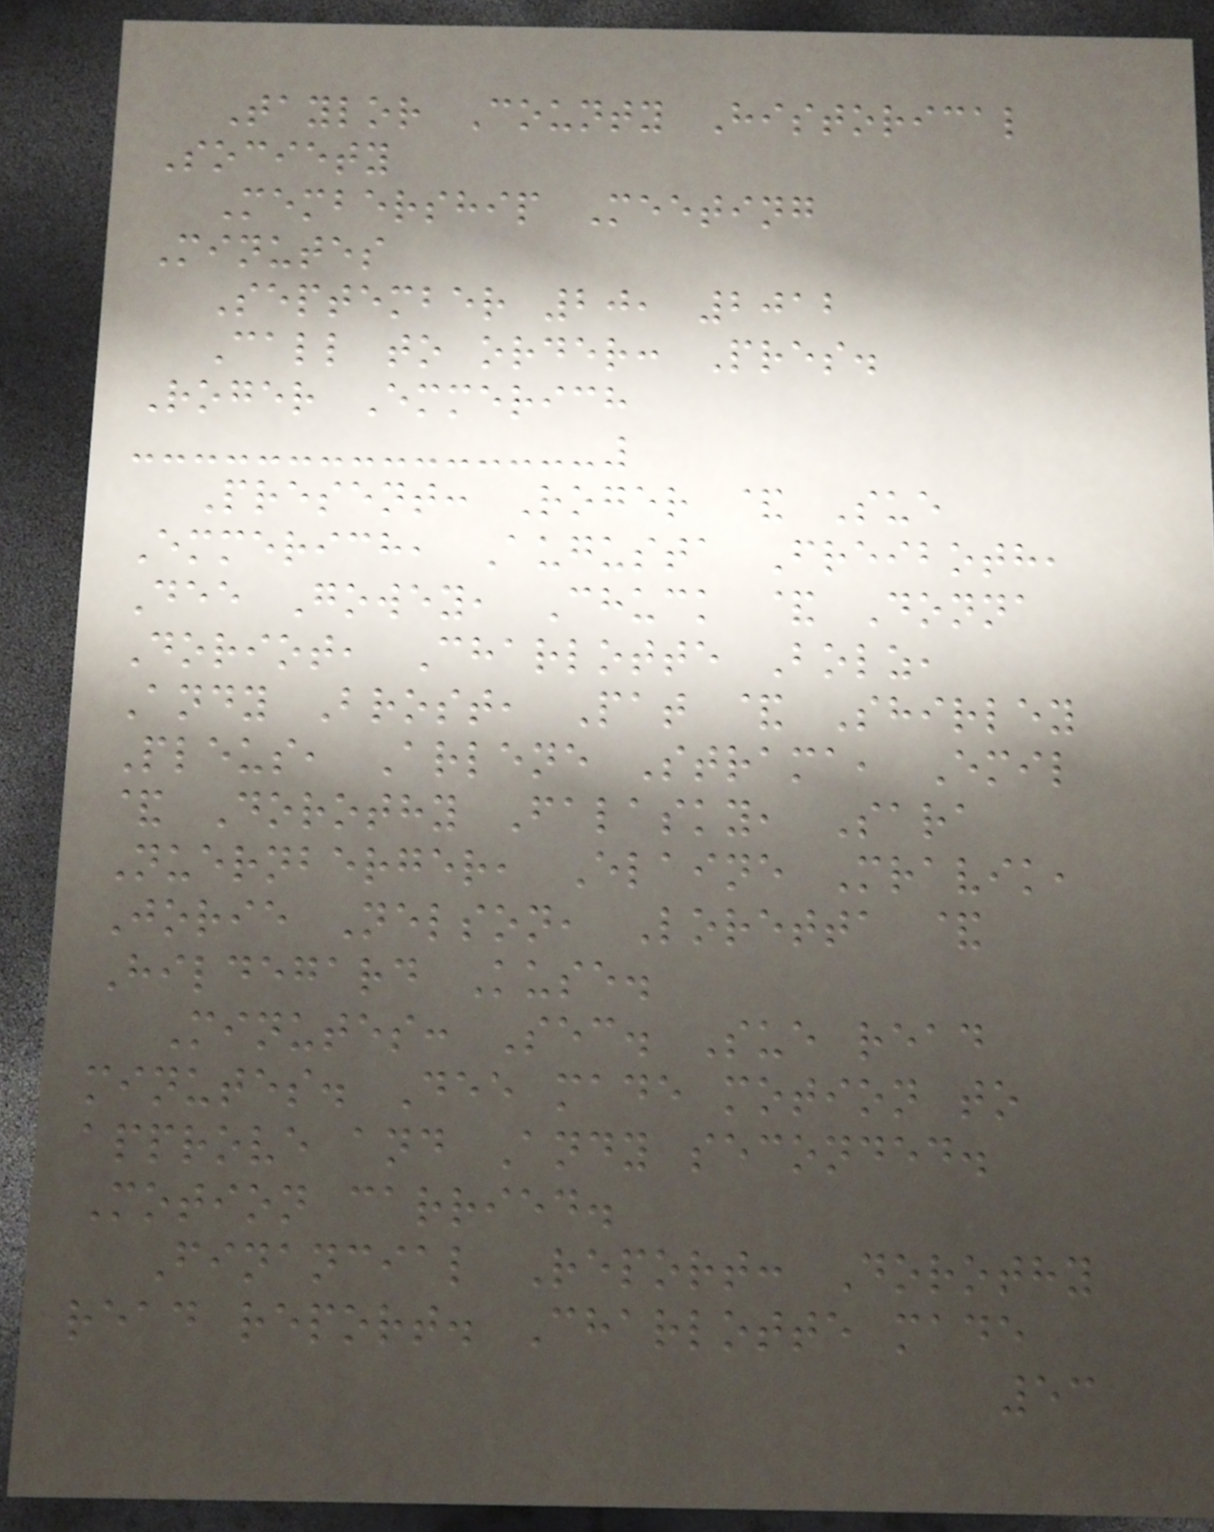Taylor County Historical
Society
Membership Meeting
Minutes
September 20, 2012
Call to order: Pres.
Roger Emmerich
Present: Roger & Sue
Emmerich, Augusta Freiboth,
Dee Gowey, Chuck & Donna
Doriot, Charlotte Bolz,
Andy Brost, Pat & Shirley
Pleus, Arlene Strama, Emil
& Dorothy Falasky, Sara
Nuernberger, Elaine Mravik,
Jorie Nelson, Loretta &
Hildegard Kuse.
Minutes: Sec. Sue read
minutes. Dee made motion to
approve and Andy seconded.
Motion carried.
Financial Report: Dorothy
read report. Charlotte made
53
